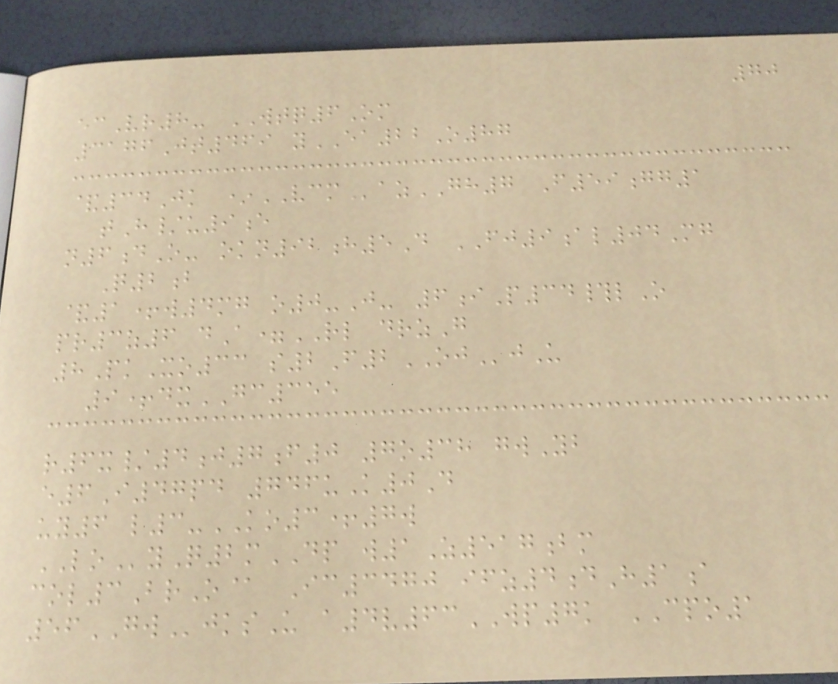70
ecVr8- WTQ6Om
3176Jt469 yEA22O87
&34Jk *VCMazGH7 F59gg1
tH/u9e
n6dO- okn92h5D FJ9al04Mg
Q2b
&1+w4mg o0-J- 6iP34#lO
pr3z6 dA=RL drzG
8PkXo33 s2F2OJjU
9+dxGC355
r6x/4j7f0 7o38 gwYb
e6I47pd 746uK0D
uy6 l3-KO3+7w
LOyQ2mDP w1Z517bm
col3BrO@ Ic3470 ifz4dH1a
56GWjksU a4v63WP7k CPO1
